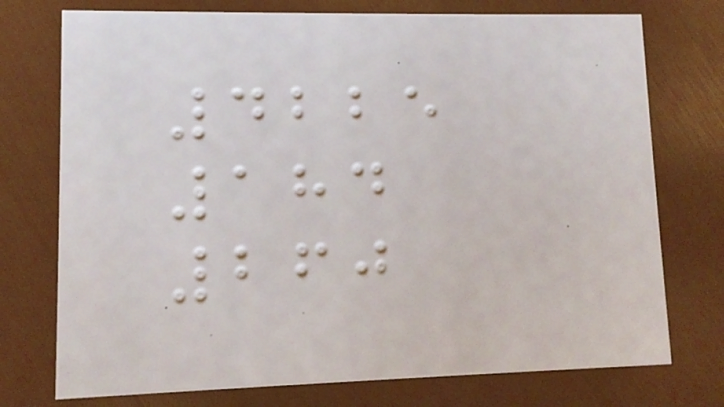4225
184
260
